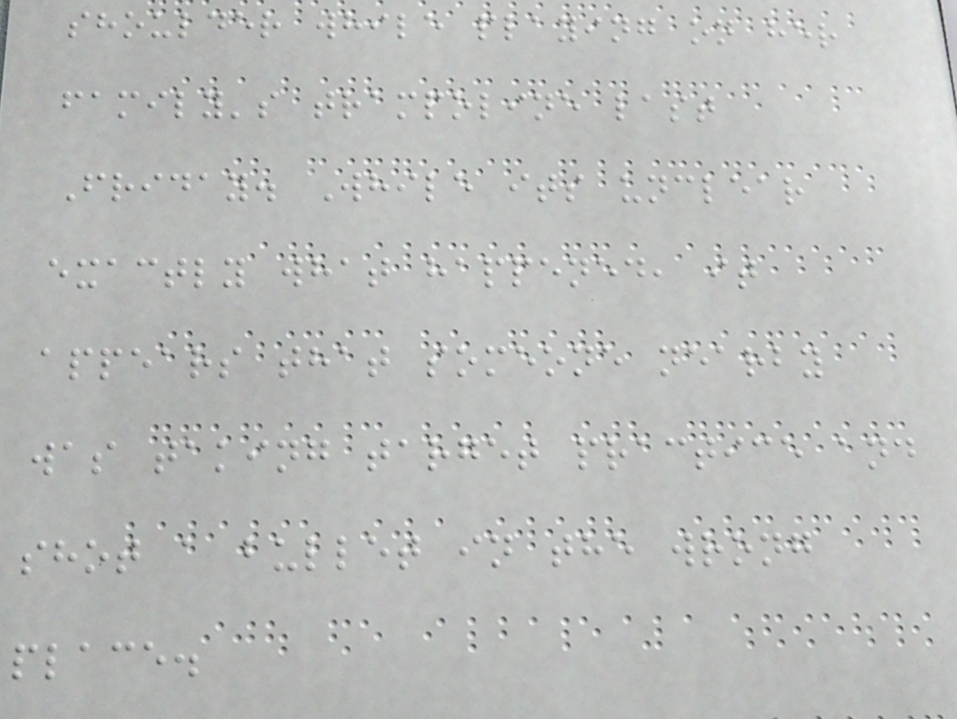shoulder while playing on her
family's trampoline last
Friday. While its unclear
exactly what happened, it
appears that someone nearby
was taking target practice and
shot a bullet in the wrong
place.
